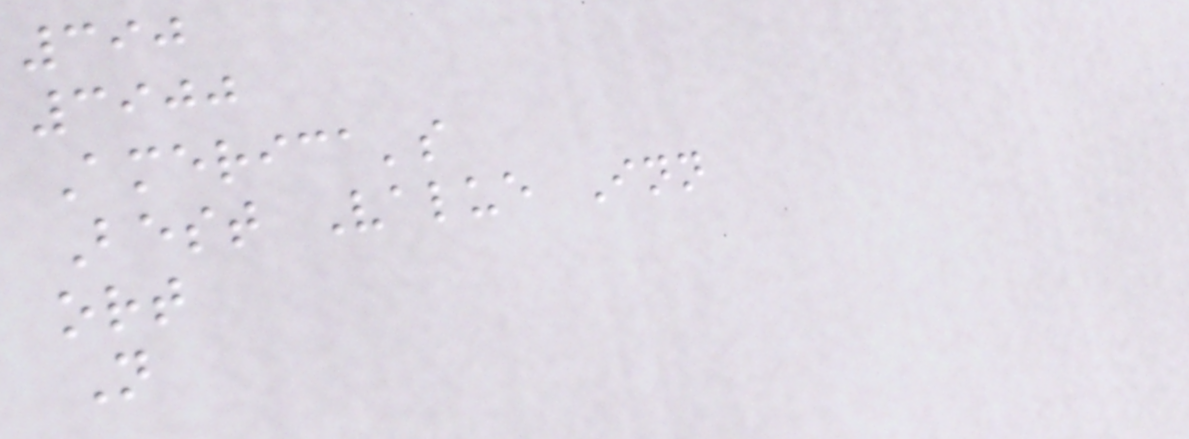390
3900
America's
Best Value Inn
ort
N
